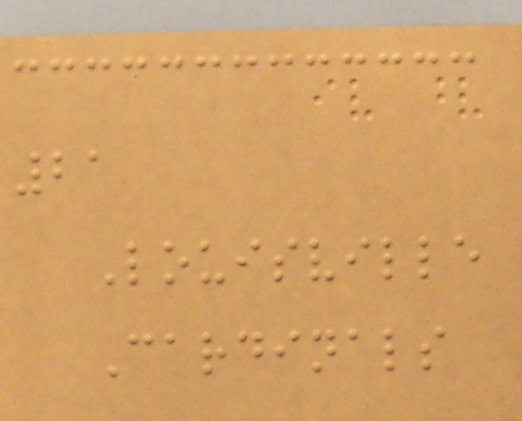21
Louisville
Cardinals
